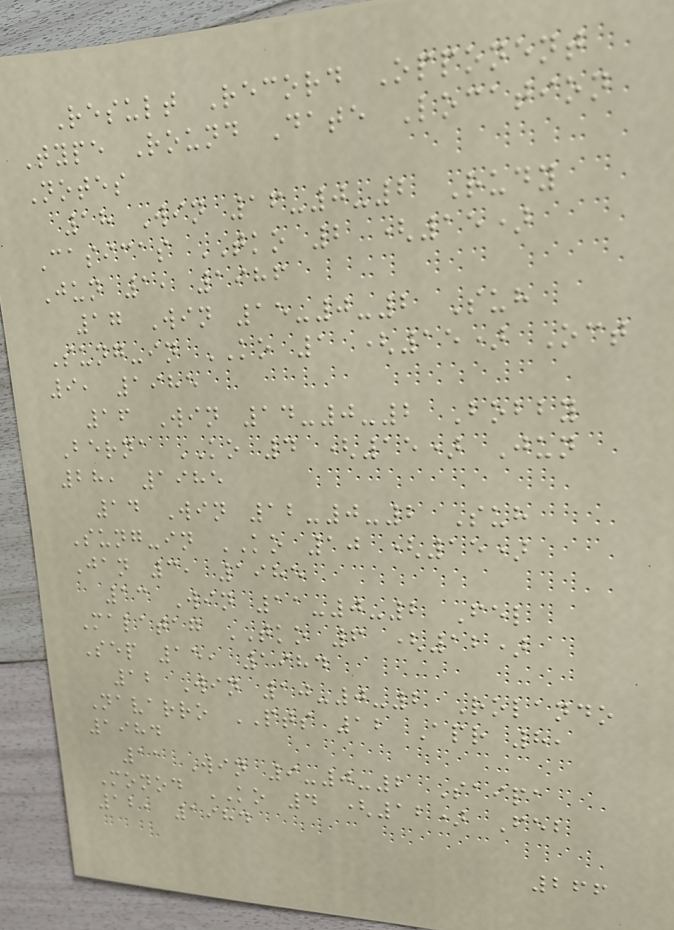Result Record Opponent
Type Round Date Location
Notes
18 Win 16-0-2 Rudy
Casicas TKO 2 (15)
Jun 1, 1986
17 Win 15-0-2 Suh
Sung-in KO 1 (15) Oct
9, 1985
16 Win 14-0-2 Bobby
Berna KO 4 (15) Jun
28, 1985
14 Win 12-0-2 Suh
Sung-in KO 10 (15)
Jan 3, 1985
13 Win 11-0-2 Fel
Malatag TKO 6 (12)
Sep 15, 1984
12 Win 10-0-2 Rolando
Navarro PTS 12 Apr 8,
1984
11 Win 9-0-2 Saipa
Monod KO 4 (12) Feb
12, 1984
266
